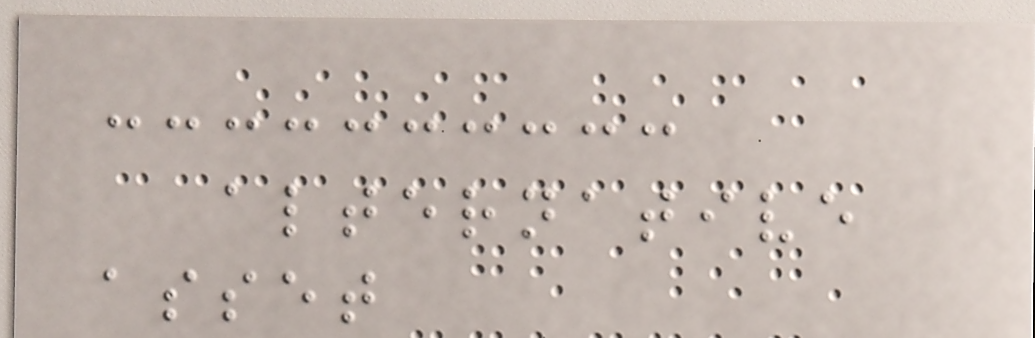alternative
asset
